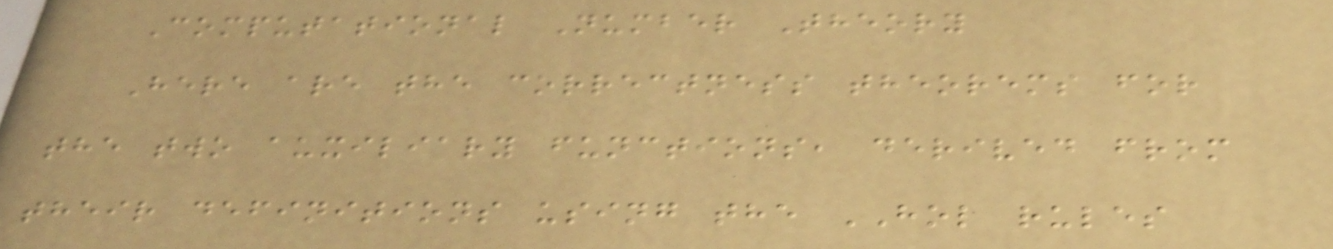Computational Number Theory
Here are the correctness theorems for
the two auxiliary functions, derived from
their definitions using the HOL rules
